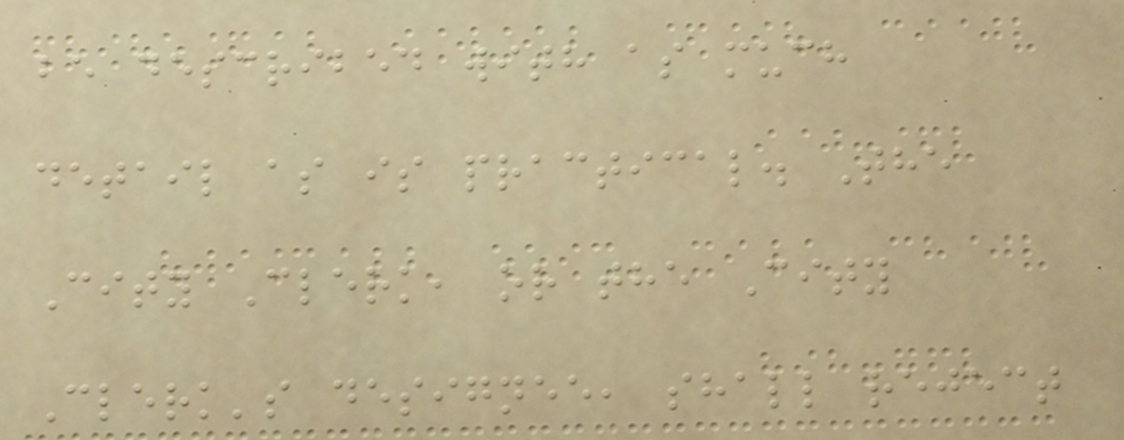be described with as much
detail as is practical. The
City Clerk, or the City
Clerk's designee, shall reject
